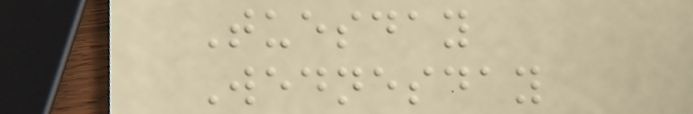Tuesday
Wednesday
